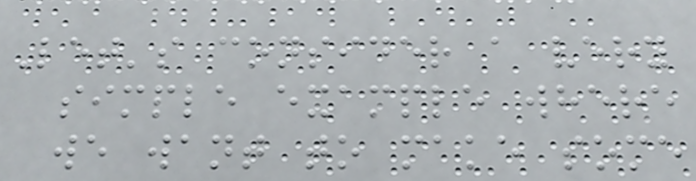Let's consider a very
simple example where
we want to make some
